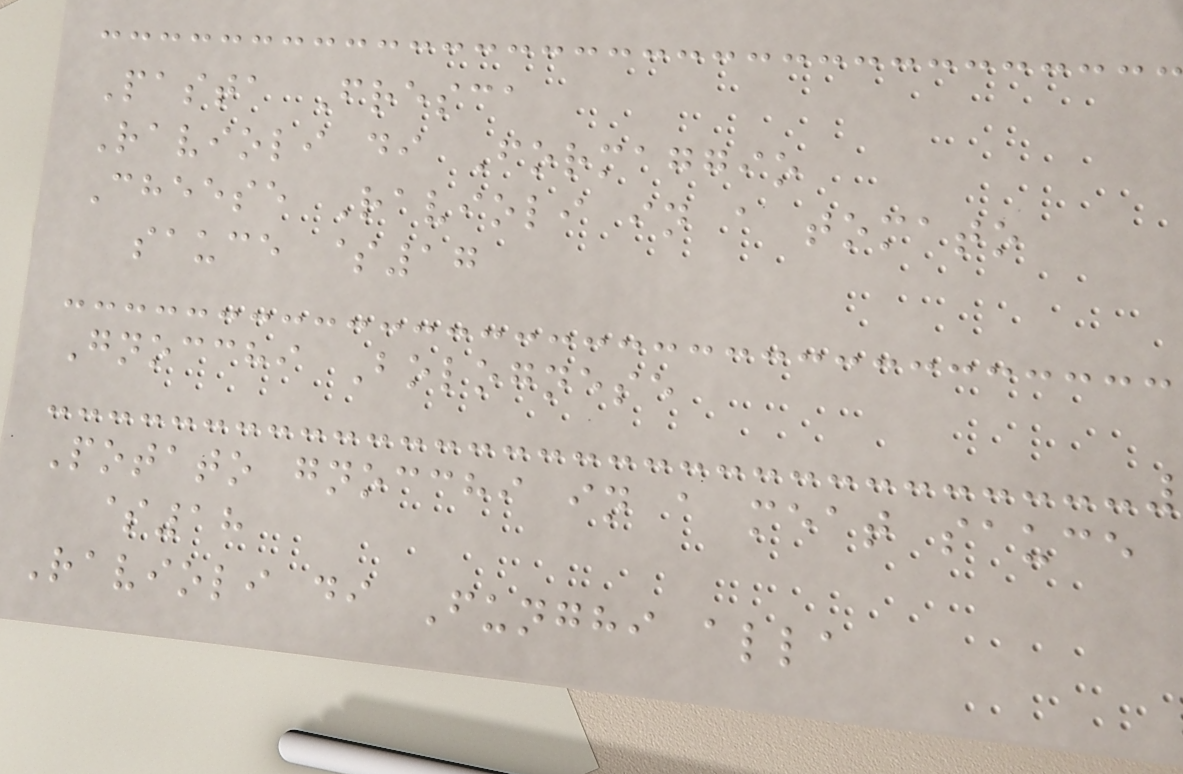Pasta Fresca
Ravioli di Formaggio
Cheese Ravioli in a tomato
sauce $17
Gnocchi Bolognese
Potato gnocchi in a meat sauce
$18
Ravioli di Funghi alla
